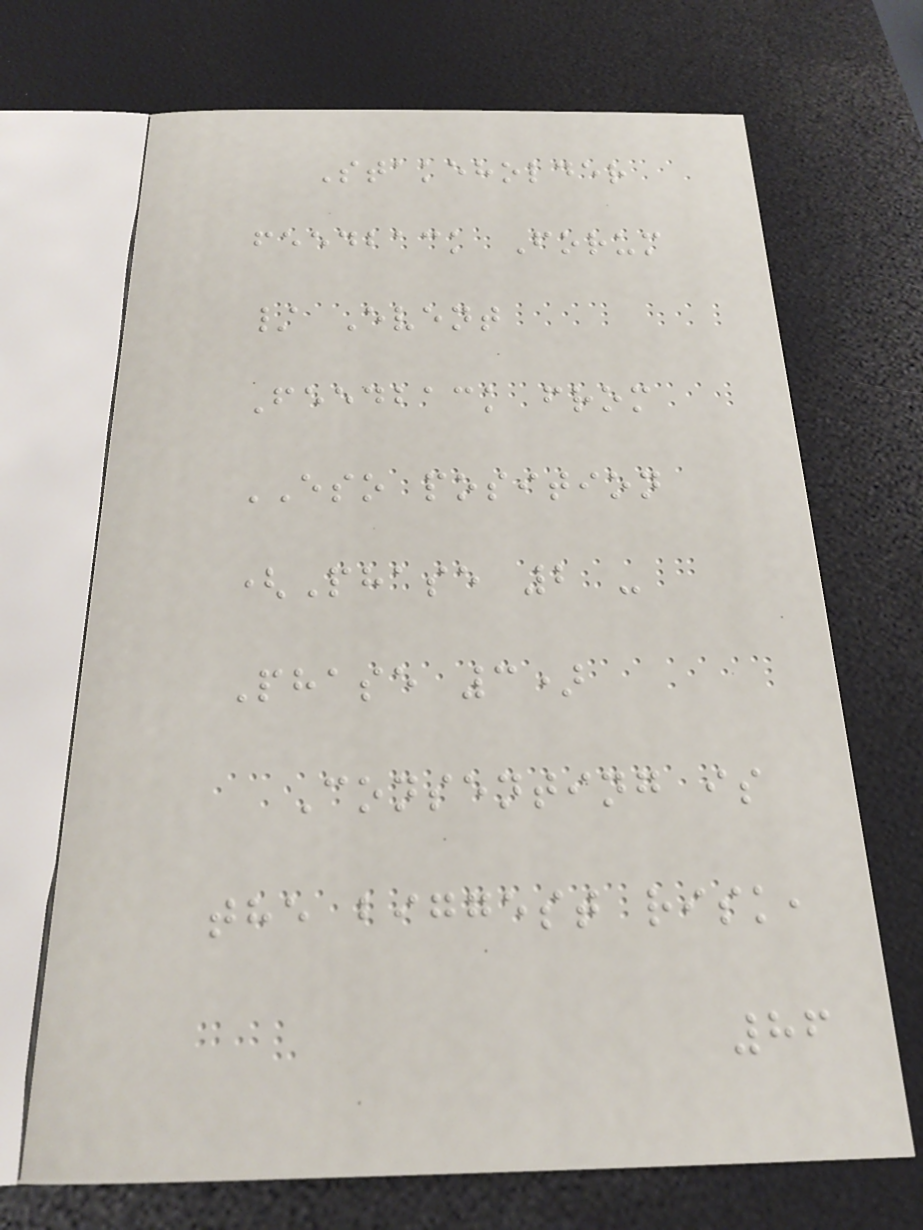Stakeholder
feedback Forum
/ Event
Feedback from
ESO position
(Phase 2 -
Phase 3)
Consenting is
the biggest risk,
86
